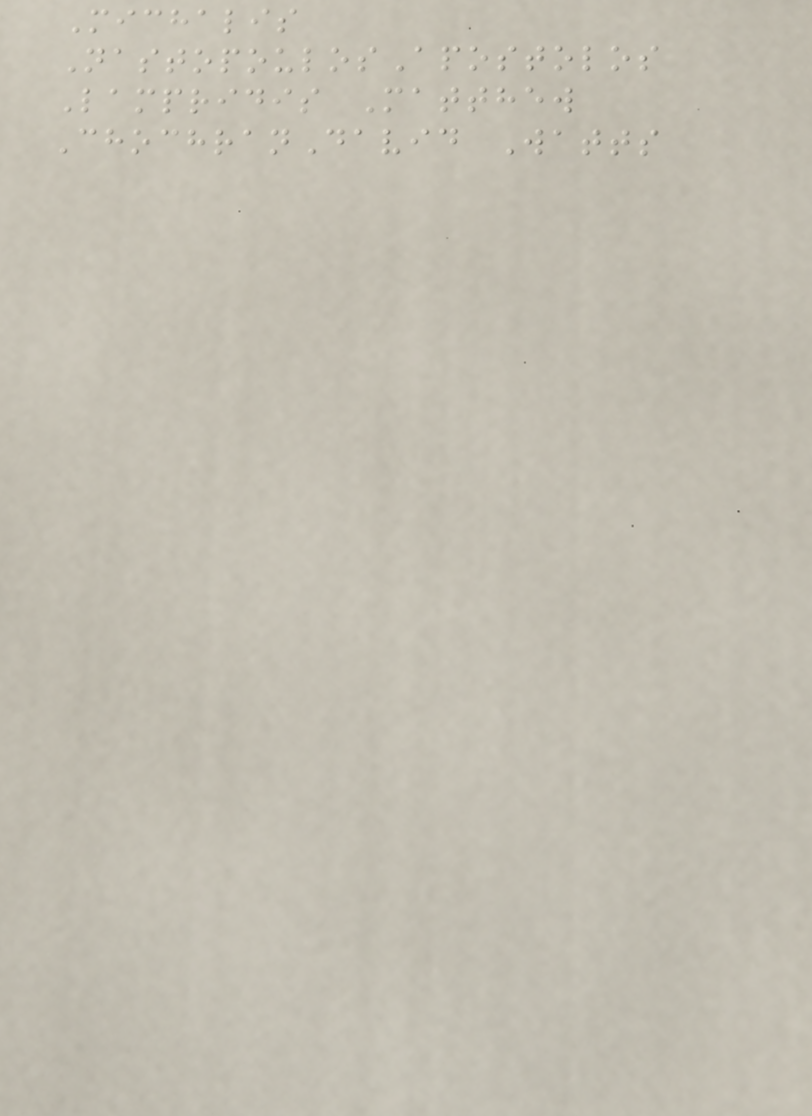Michalis
NastopoulosApostolos
Lampridis Matthew
ChochranDavid Watts
